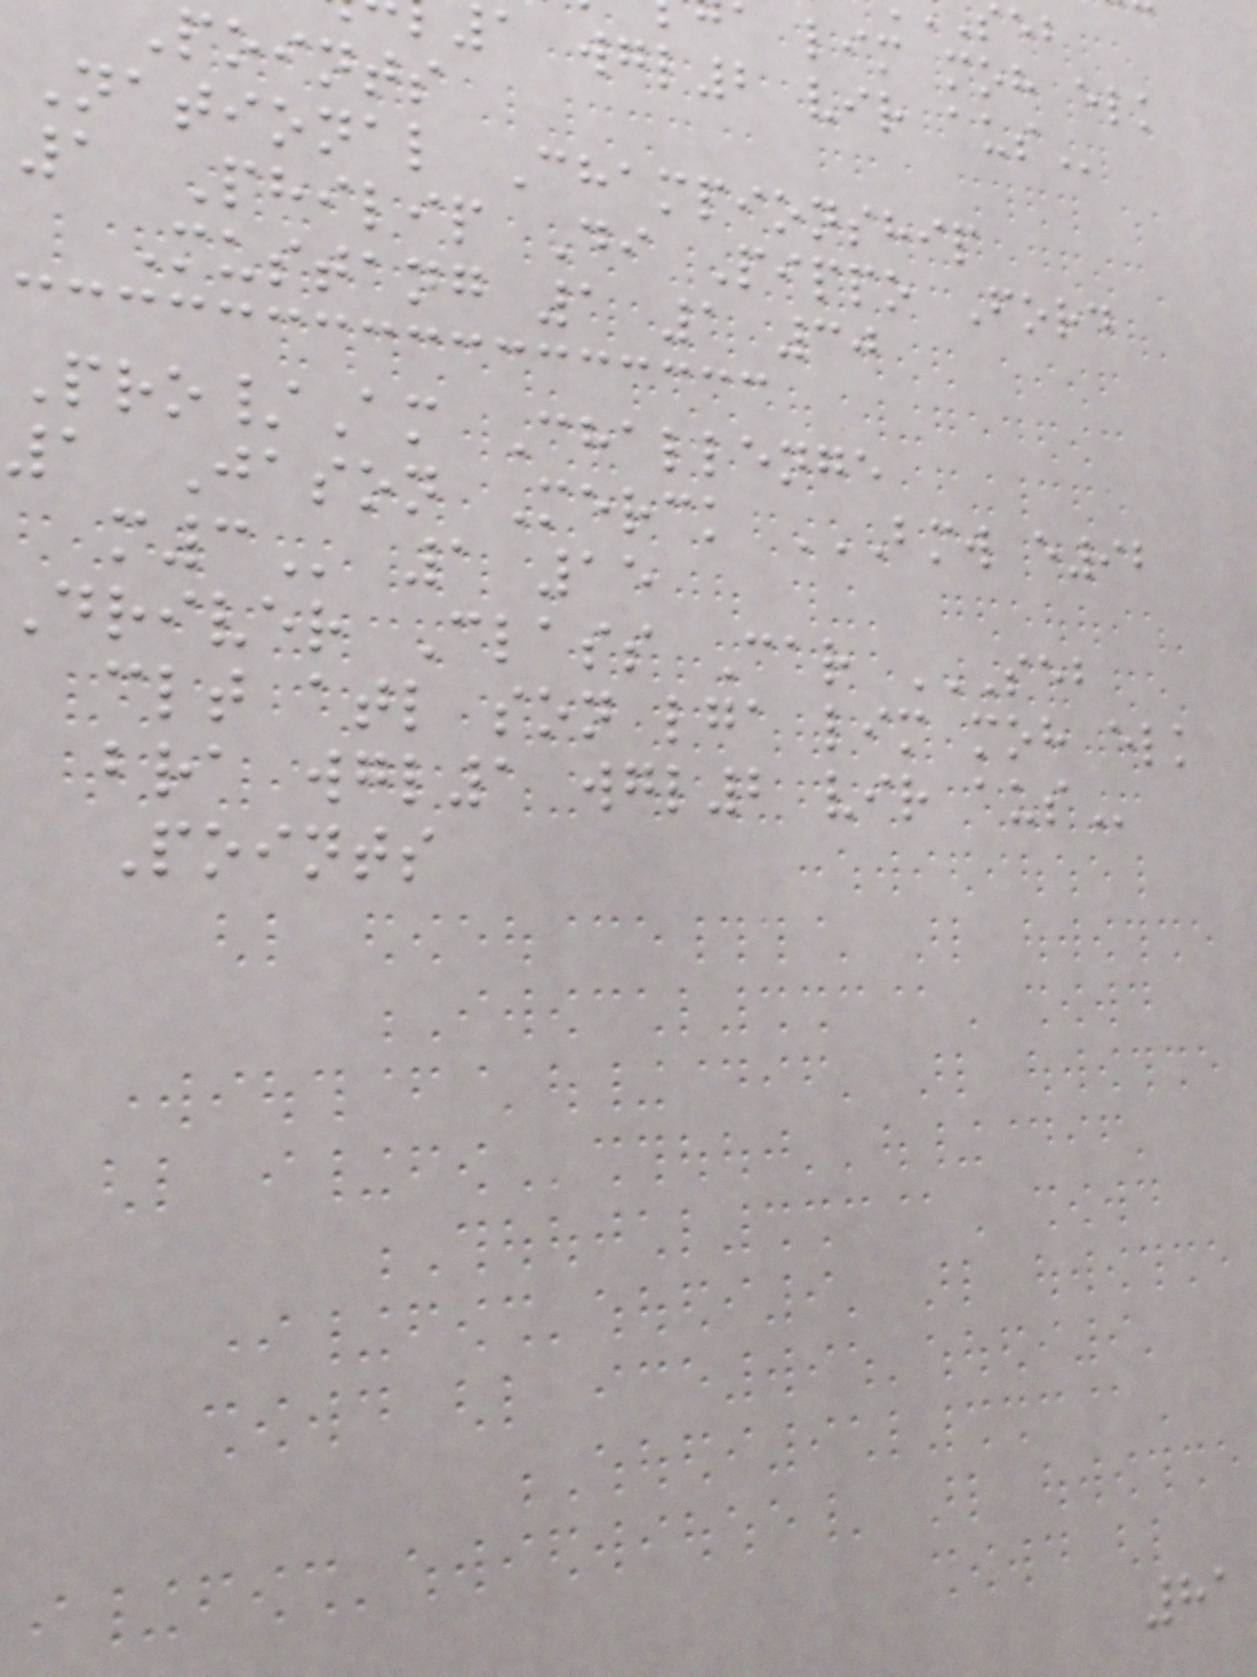a lim moh elk
a wgl2 vir
points
National Championship
1 Philip Di Pippo Ford
Mustang 1 1 30
Pro/Am Challenge
1 Jason Merck BMW E92
1 15
clt atl son lga lim moh elk
bra wgl1 wgl2 vir
Points
81
